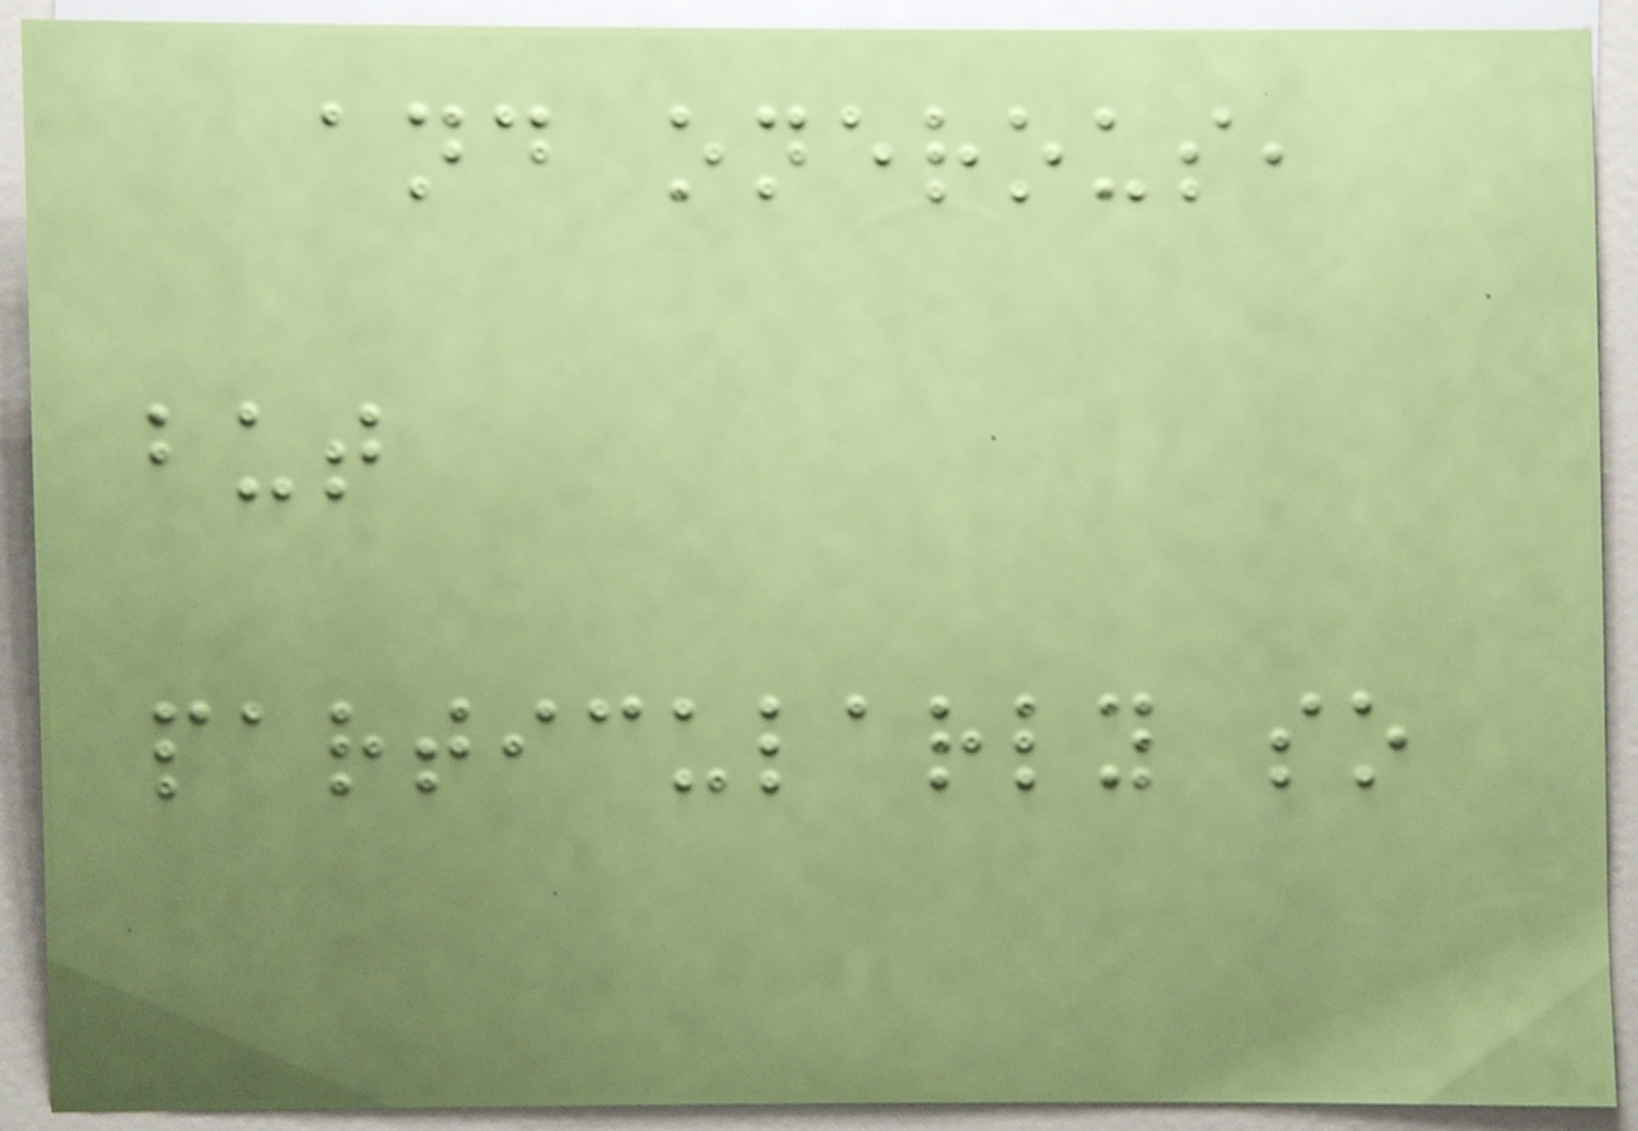and onerous,
but
particularly so
